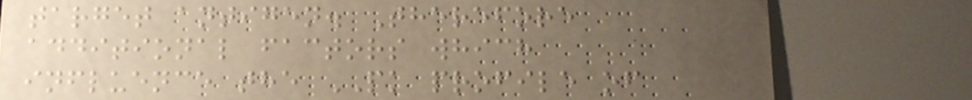target antigen. Therefore
additional factors which
influence the PK profile of
